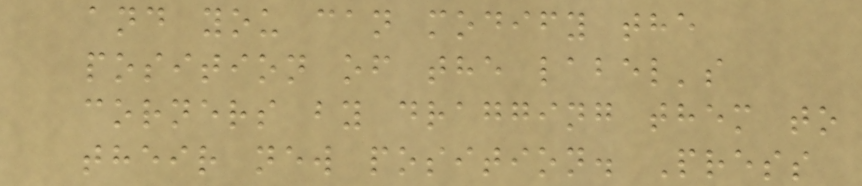and you can modify the
position of the label's
corners by dragging them to
their new position. Press
